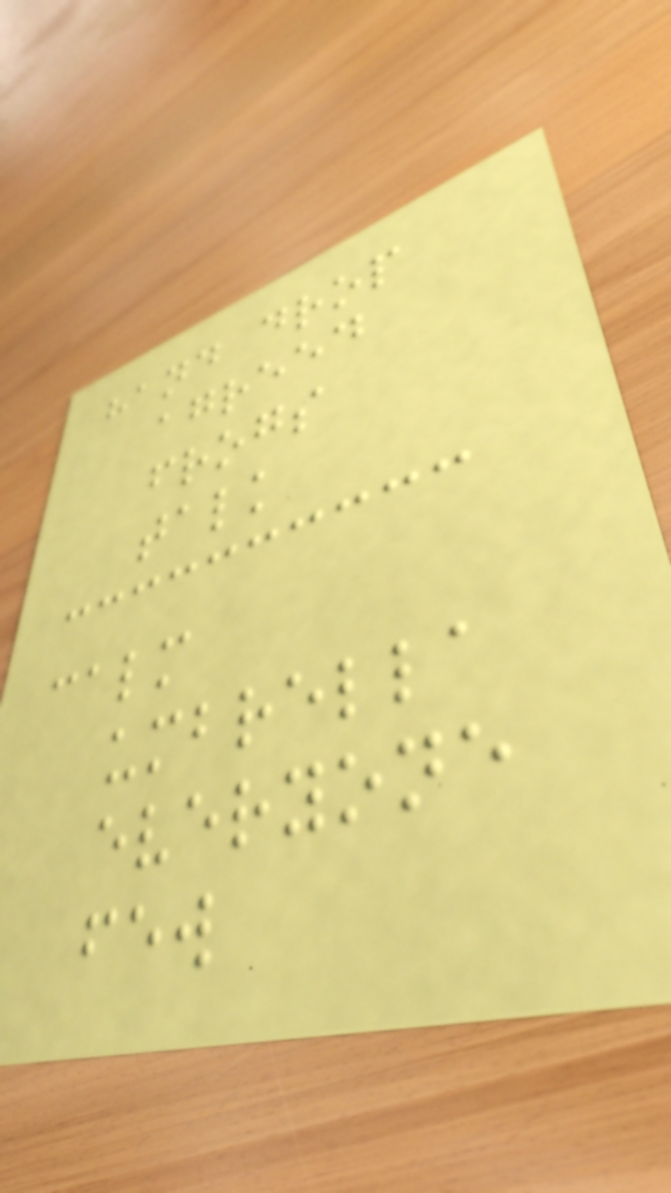hand drop
agreed
frogs
talk
calm
umbrella
everyone
few
